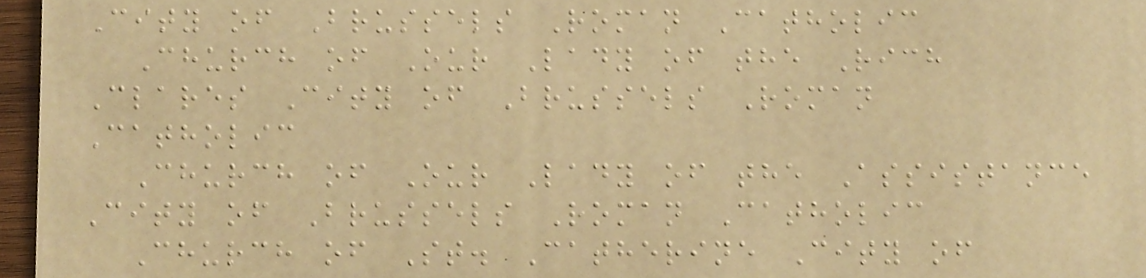City of Brussels Roman Catholic
Church of Our Lady of the Rich
Clares City of Brussels Roman
Catholic
Church of Our Lady of the Assistance
City of Brussels Roman Catholic
Church of St. Catherine City of
